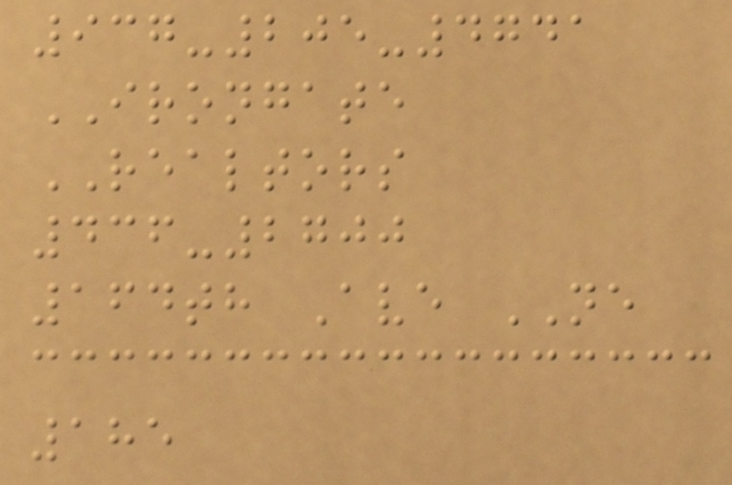937-205-4741
IRONGATE
REALTORS
436-2700
164th Ave NE
185
